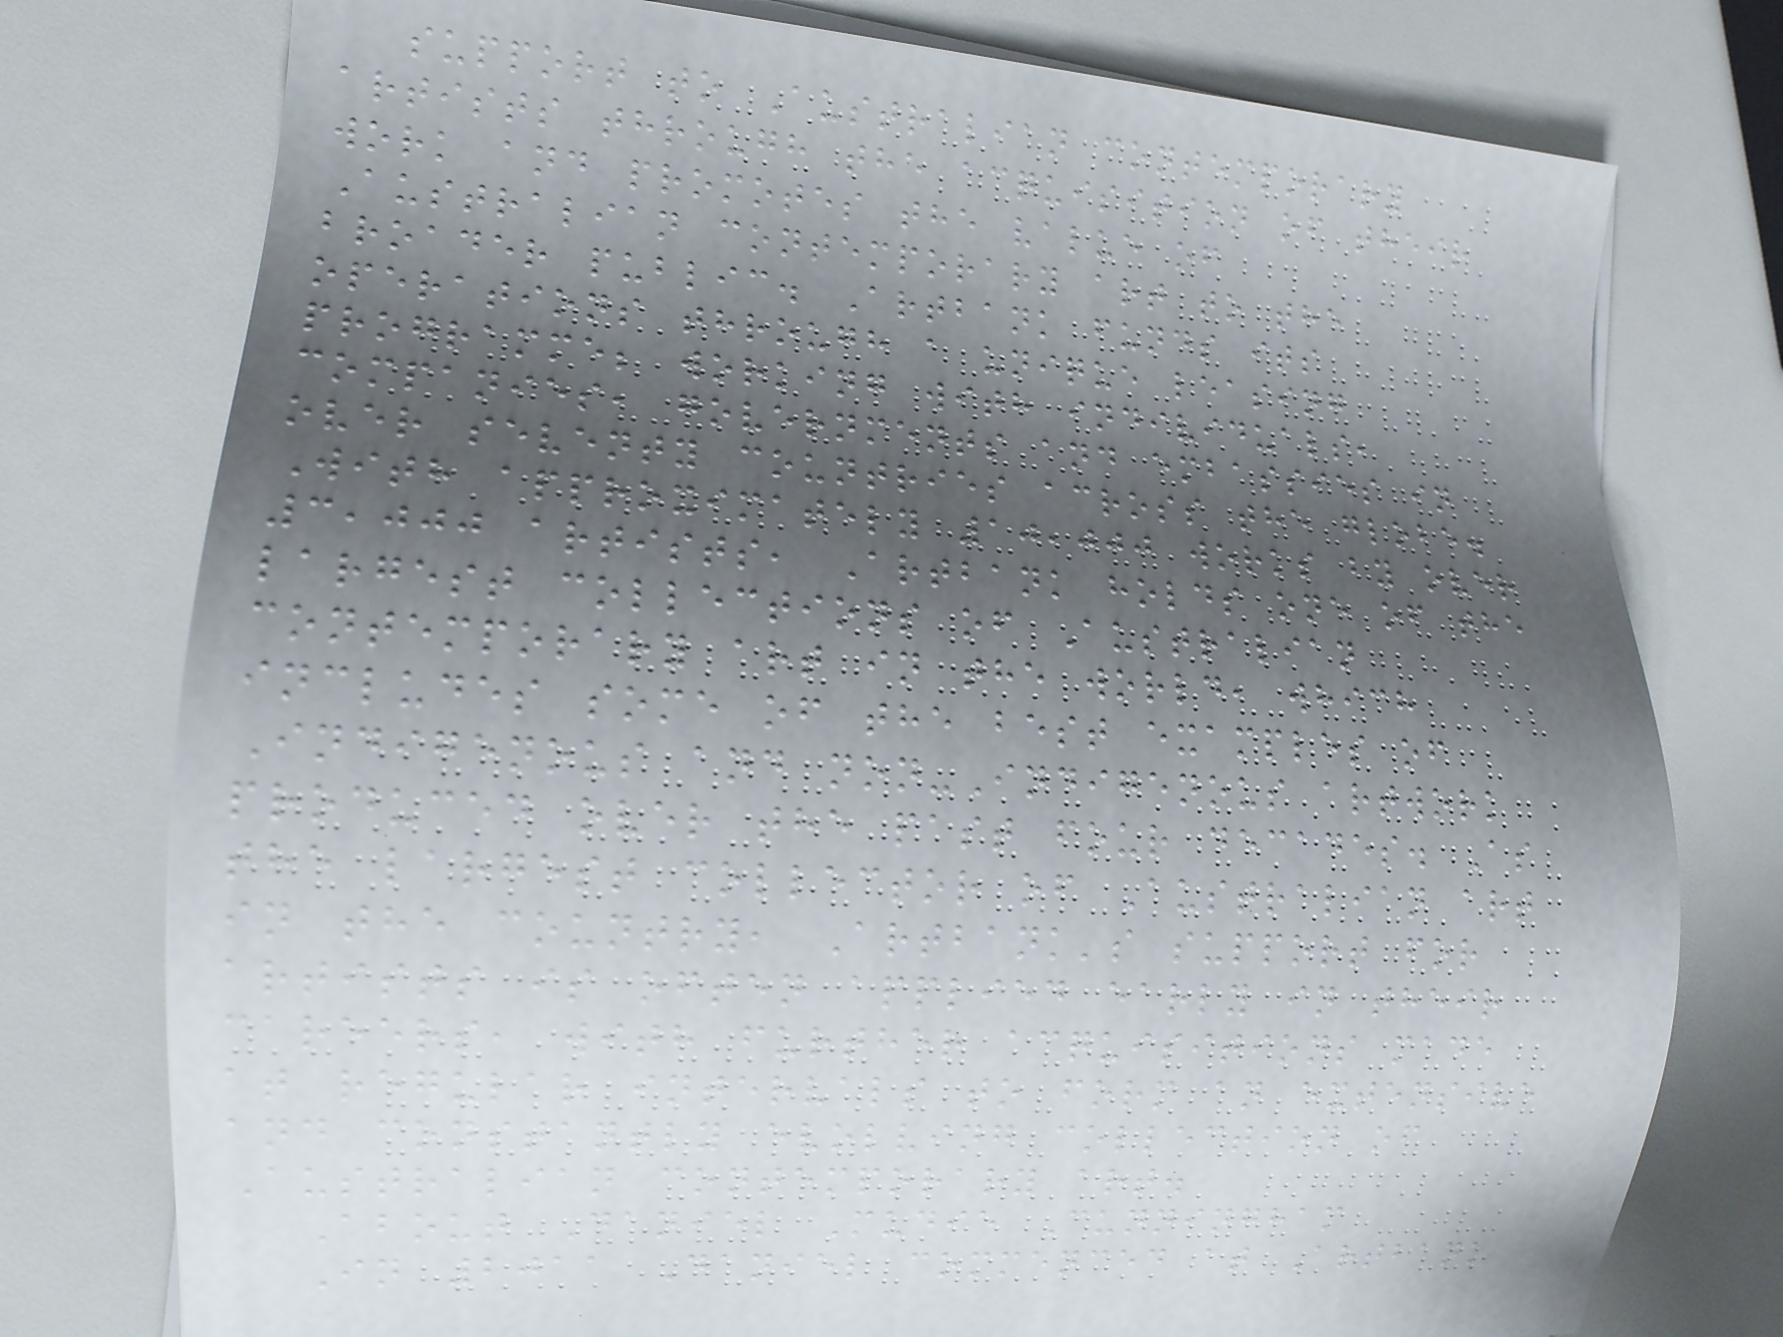support to Australian contemporary
artists through the acquisition of their
work and promotes the value of
Australian contemporary art to the
broader public. Artbank funds its
operations through a unique leasing
programme; working with individuals,
companies, governments and embassies in
over seventy countries across the globe.
With approximately 10,000 works by over
3,000 artists, Artbank holds one of the
largest collections of Australian
contemporary art in the world, which
includes some of the best examples of
Indigenous and non-Indigenous artwork
produced over the past four decades. As
the largest collector of Australian art
in the country, Artbank's support for
artists is often applied early in their
careers, with further acquisitions made
at regular intervals to form an extensive
and constantly evolving collection of
Australian contemporary art.
About Daniel Mudie Cunningham
In 2011 Daniel commenced at Artbank
